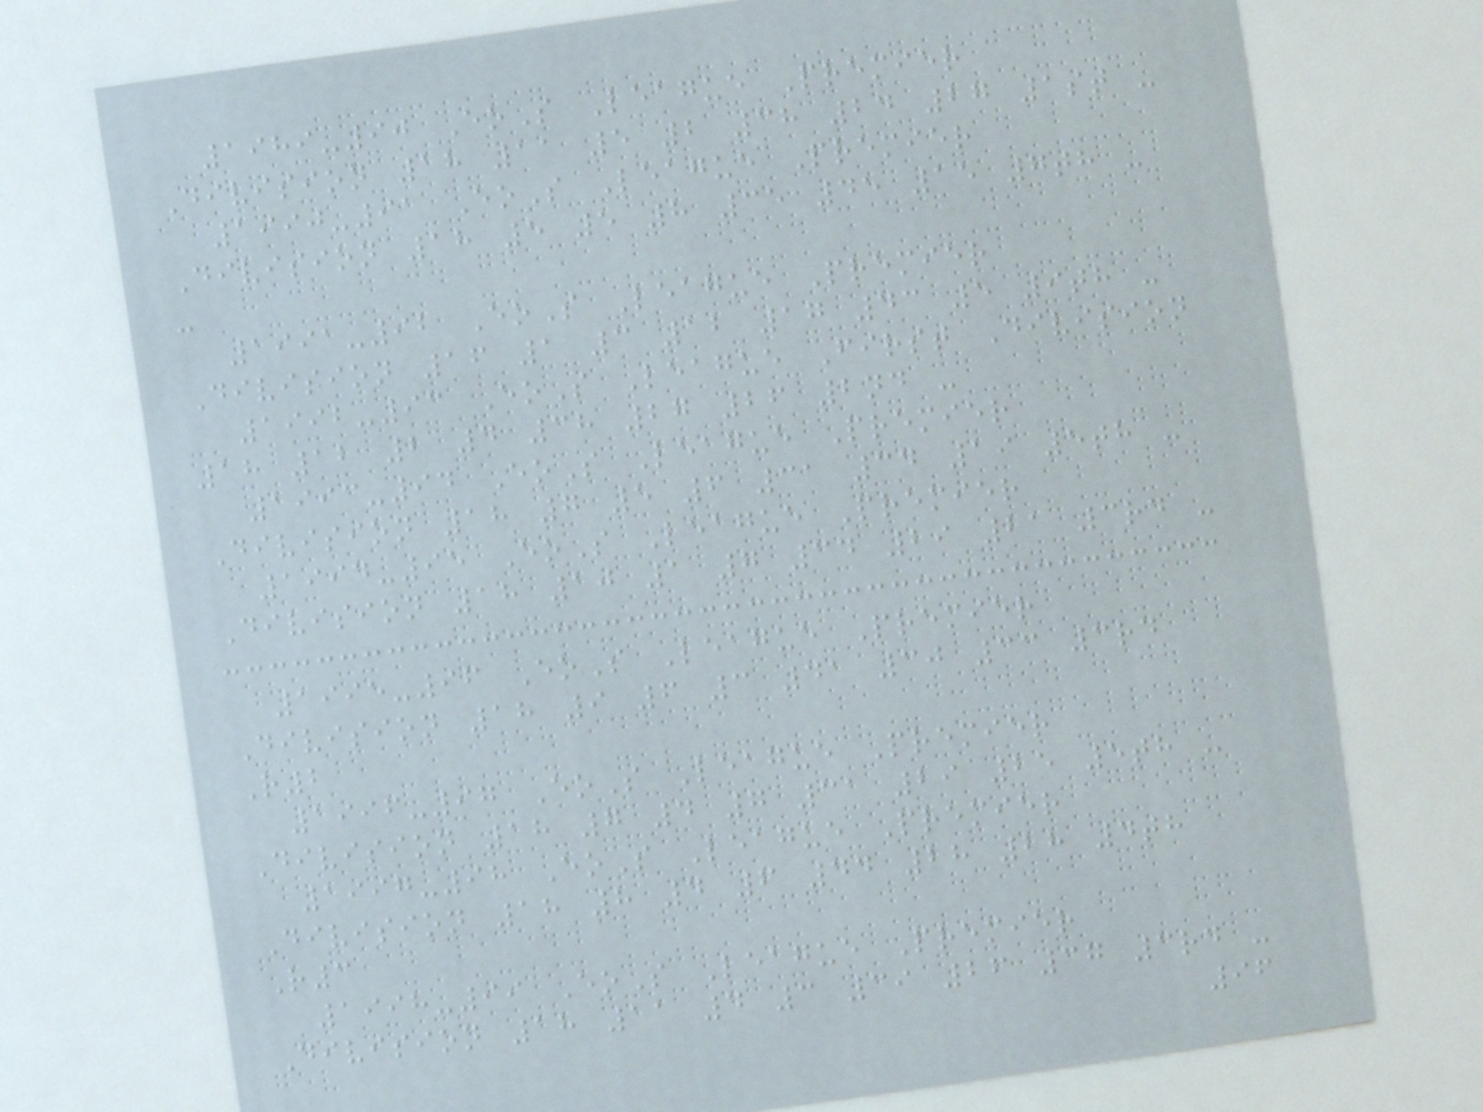1989-90 EoS League Premier
Division 18 11 5 2 38 24 27 1st -
1990-91 EoS League Premier
Division 18 5 5 8 35 45 15 7th -
-
1991-92 EoS League Premier
Division 16 1 3 12 17 43 5 9th -
1992-93 EoS League First Division
18 12 2 4 38 27 26 2nd -
1993-94 EoS League Premier
Division 18 7 5 6 31 34 19 5th -
1994-95 EoS League Premier
Division 18 10 1 7 34 29 21 3rd -
1995-96 EoS League Premier
Division 18 9 6 3 41 30 33 3rd
R2
1996-97 EoS League Premier
Division 18 7 4 7 31 29 25 5th -
1997-98 EoS League Premier
Division 18 8 4 6 44 28 28 4th
R3
1998-99 EoS League Premier
Division 18 11 4 3 39 26 37 3rd -
96
